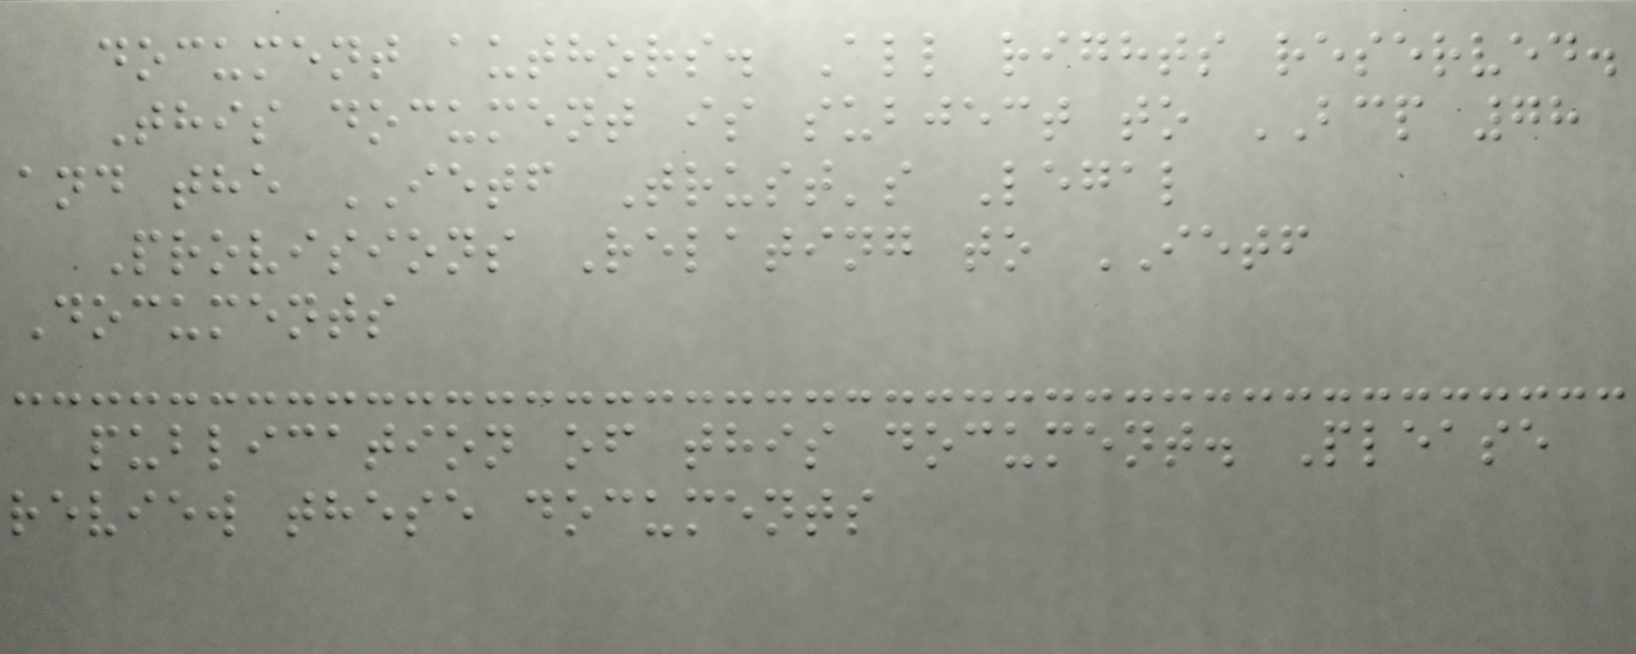document authors. All rights reserved.
This document is subject to BCP 78
and the IETF Trust's Legal
Provisions Relating to IETF
Documents
publication of this document. Please
review these documents
